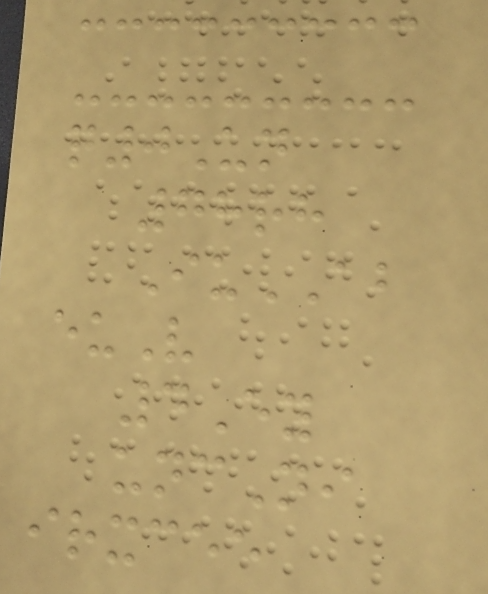q0Un
78rh
IuAB
euV
4Ey
uncNi
irxcee
